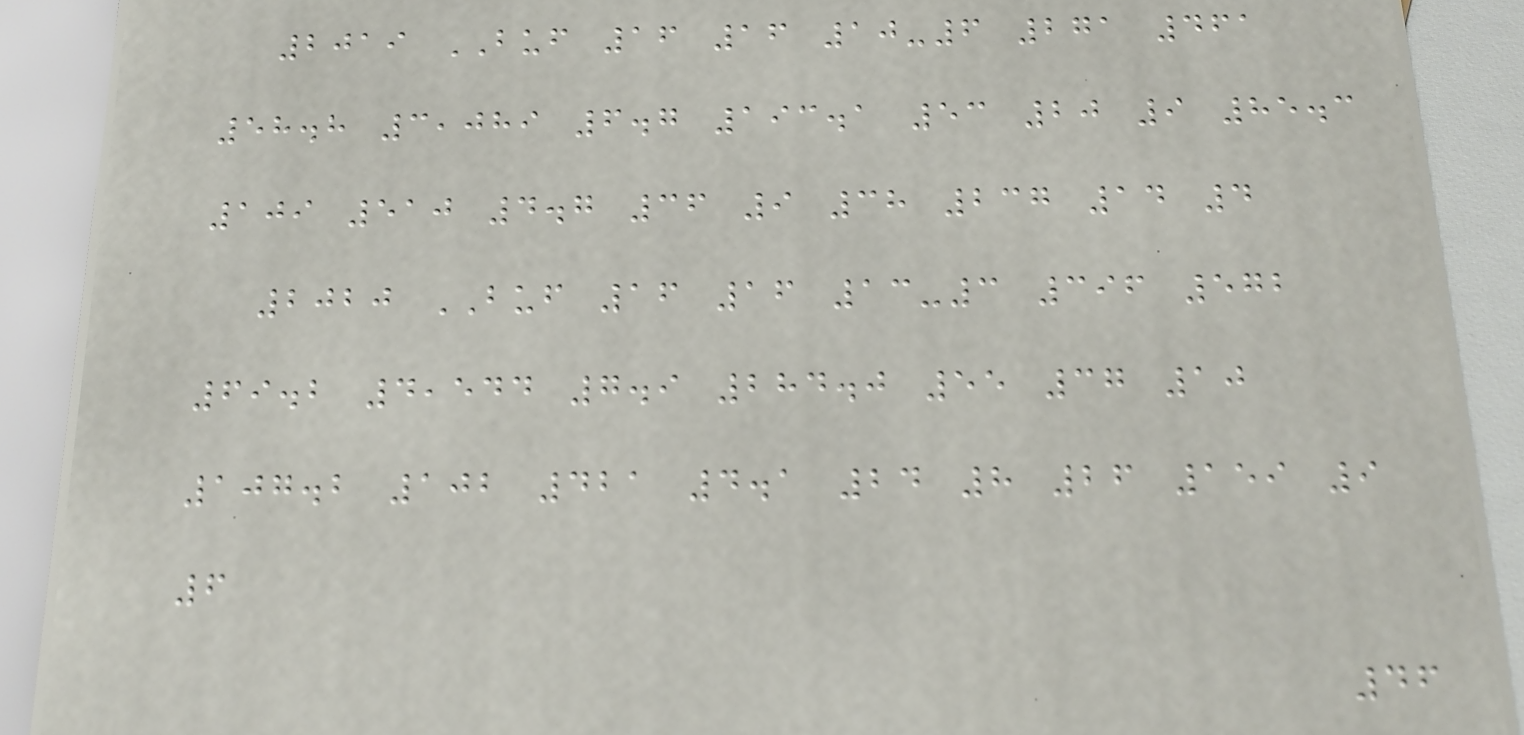2019 BUF 16 16 10-6 271 461
58.8 3,089 6.7 193.1 53 20 9 85.3
109 510 4.7 36 9 38 237 14 4
2020 BUF 16 16 13-3 396 572
69.2 4,544 7.9 284.0 55 37 10
107.2 102 421 4.1 24 8 26 159 9
6
46
